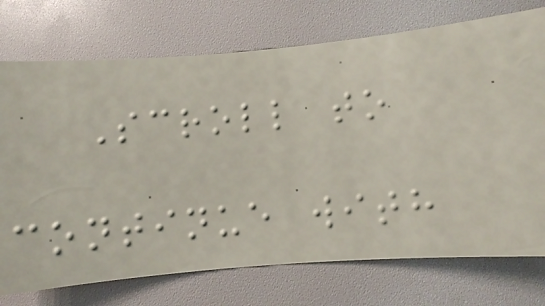Scroll to
continue with
